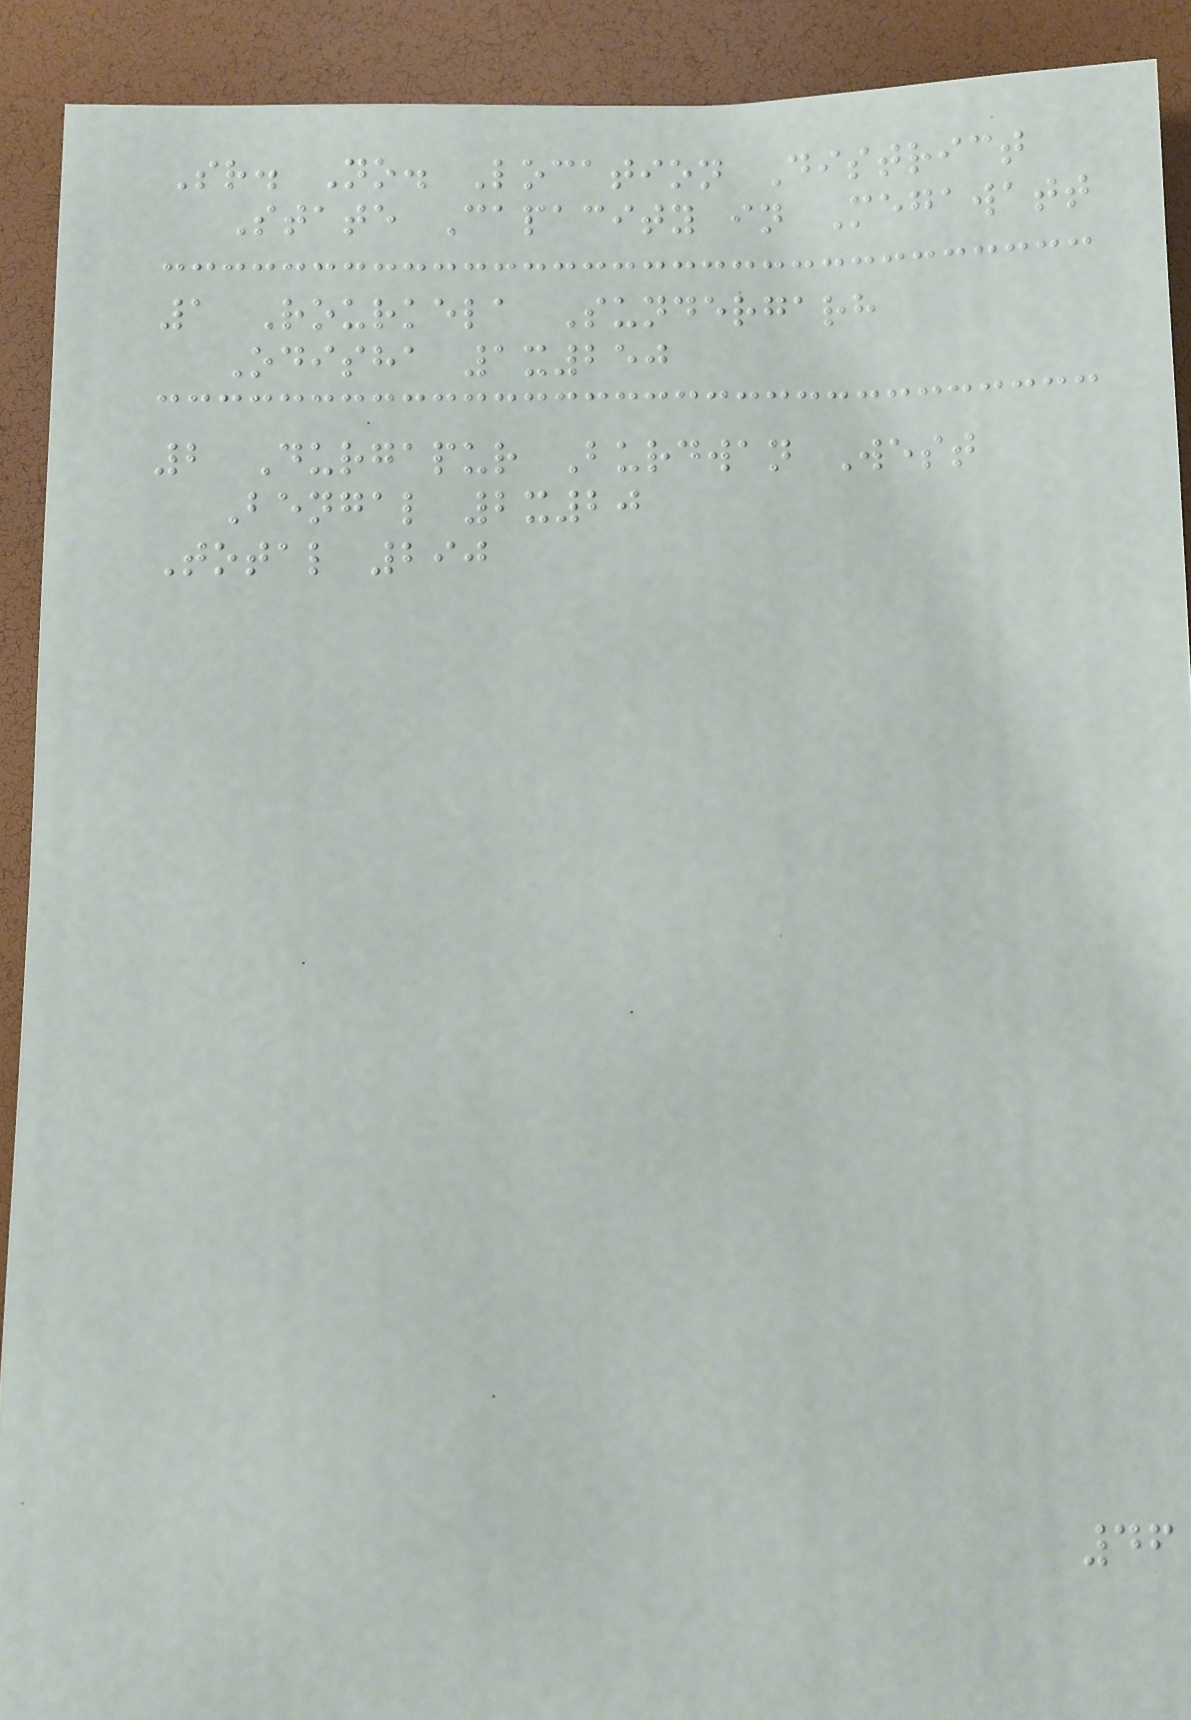Sr. No. Location District
State Capacity in Megawatt
1 Rourkela Sundergarh
Odisha 1x250
2 Durgapur Burdwan West
Bengal 2x20
Total 290
46
